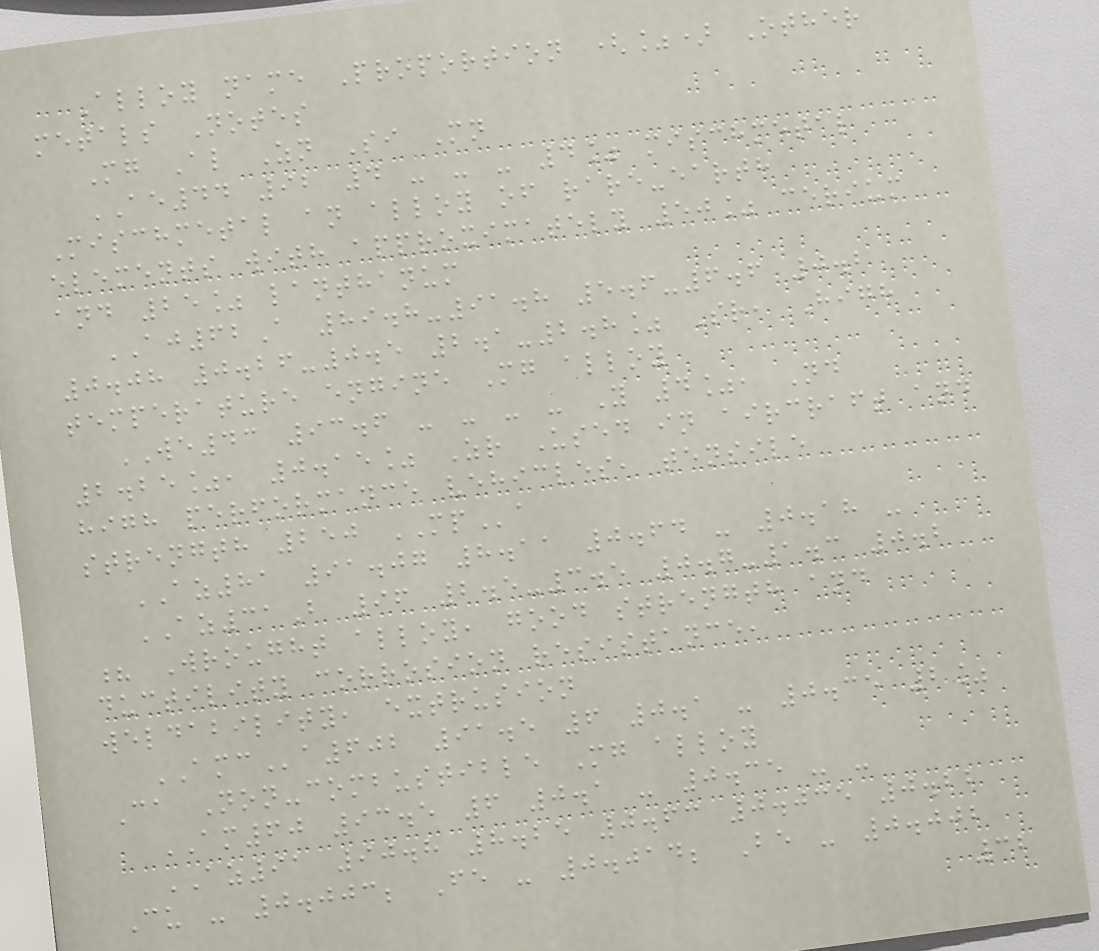Alloy name Proportion (%) Other
metals Notes
Mg Al Zn Si Mn
AE44 92 4 - - - 4% mischmetal
Mischmetal an alloy of rare-earth
elements with approximately 50% cerium
and 25% lanthanum
AJ62A 89.8-91.8 5.6-6.6 0.2
0.08 0.26-0.5 2.1-2.8% Sr, High
temperature engine Mg alloy
WE43 93.6 - - - - Y 4%, Nd
2.25%, 0.15% Zr Used in aircraft and
high performance vehicles, tensile
strength 250 MPa
AZ81 91.07 8.11 0.64 - 0.18 -
AZ31B 96 2.5-3.5 0.7-1.3 0.2
? Wrought alloy, good strength and
ductility corrosion resistance,
weldability, extrusion
AMCa602 91.5 6 0.1 - 0.35 2%
Ca Non-combustible Mg alloy
AM60 93.5 6 0.1 - 0.35 - -
AZ91 90.8 8.25 0.63 0.035 0.22
Cu - 0.003; Fe - 0.014; Be - 0.002
32
